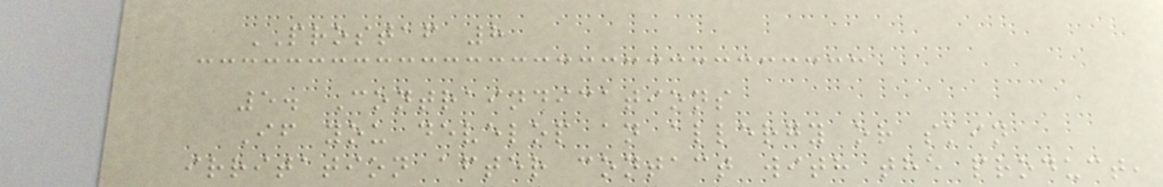PROSTAF 8
5. Contraindications
If you develop an allergy or skin
irritation after contact with the product,
